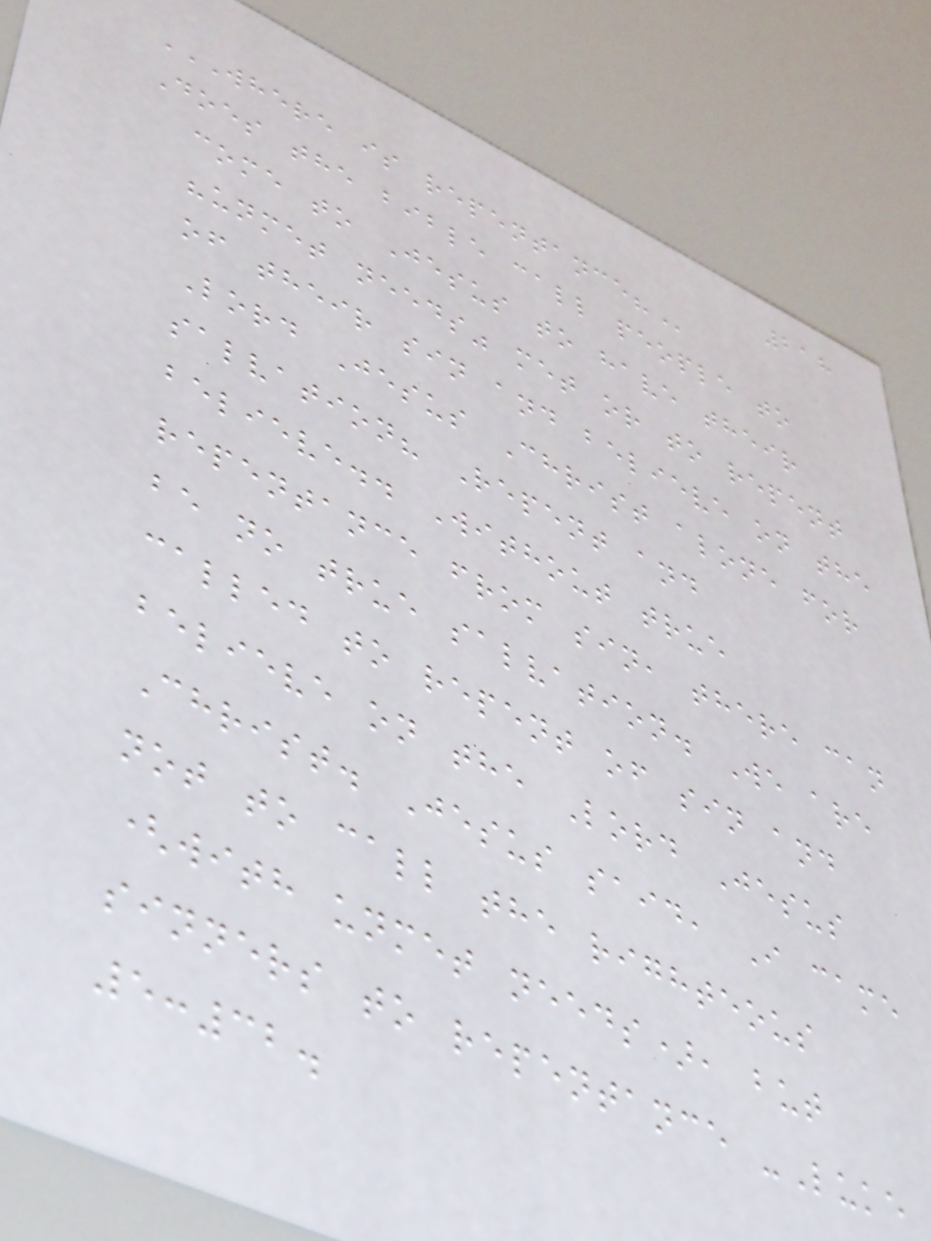218
WHERE IS REPENTANCE?
Does the bible call people to
come to Jesus to have their
"unmet needs" met or to repent
of their sin and believe on the
Lord Jesus Christ alone for
salvation? Repent and
believe.. Without true
repentance from sin, there can
be no true salvation. We are
called to repent of sin and
believe on the Lord Jesus
Christ. Jesus said, I came
not to call the righteous
(with unmet needs), but
sinners to repentance -Luke
5:32.
